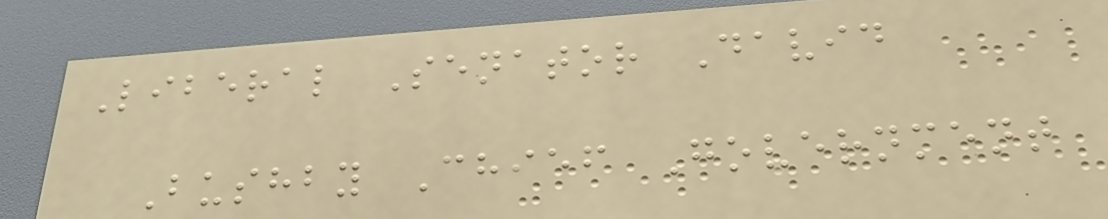Liberal Senator David
Bushby Chief Government
